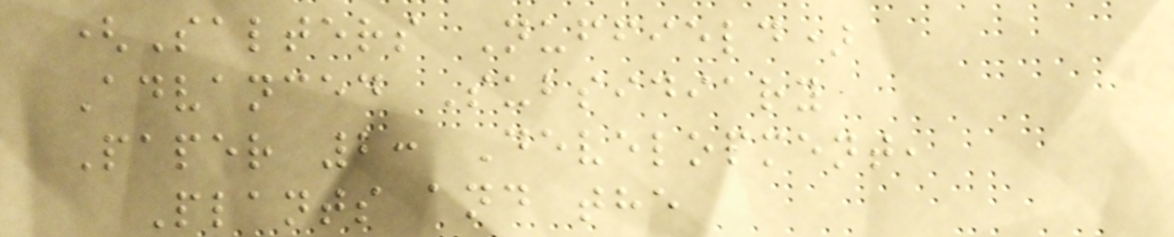(Salters Nuffield)
Advanced Subsidiary
Paper 2: Development,
Plants and the
